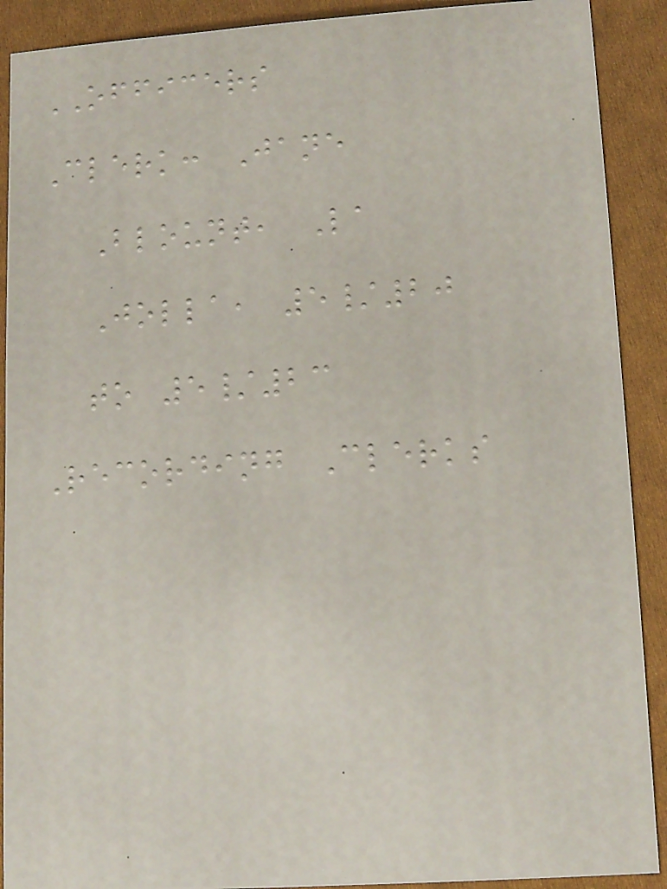OFFICERS
Clerk: Jane
Blount, La
Jolla, 5/20
to 5/23
Recording Clerks
